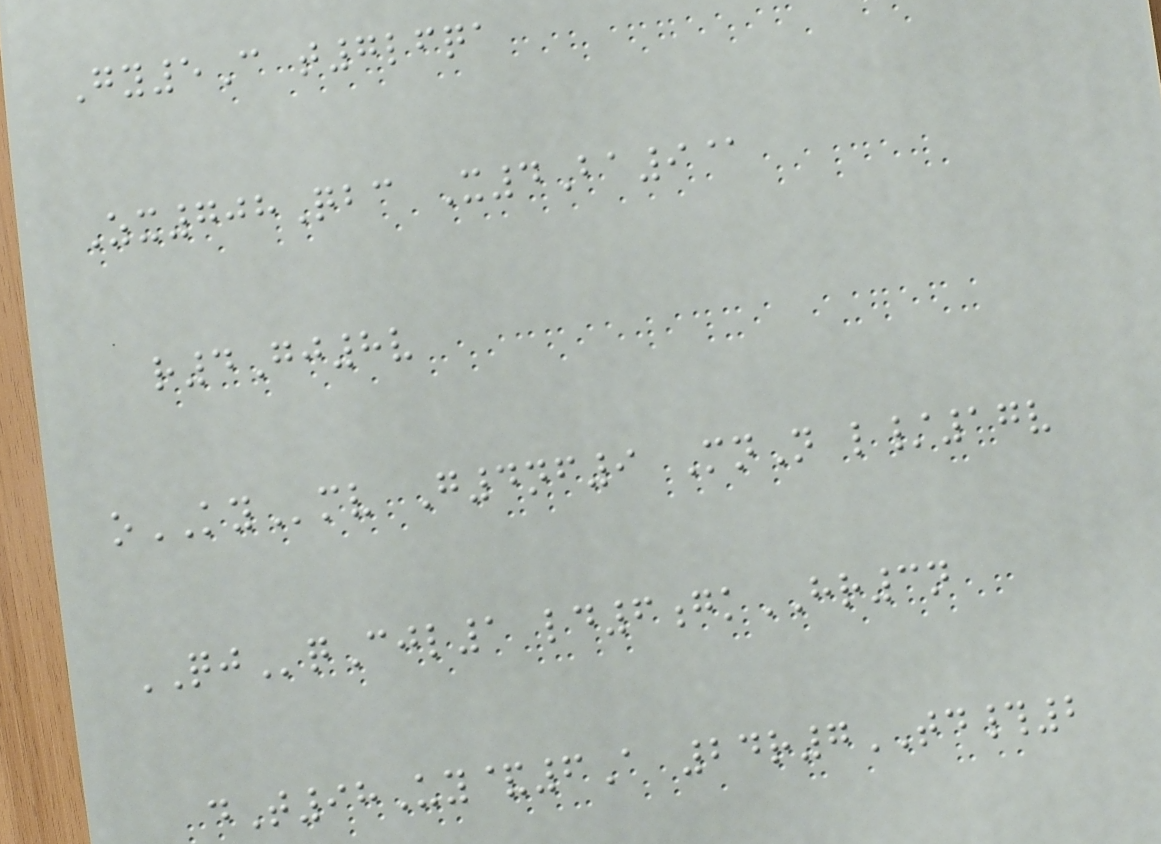Gy5C t7lfqa
Zx708Qbc X4Ba9@
r4Gj8v
oKYmv G4nf9 MnN l/17v
QJqCjl1 ld6gkHR3n
dT98Uy&6A 24r7TD#2
